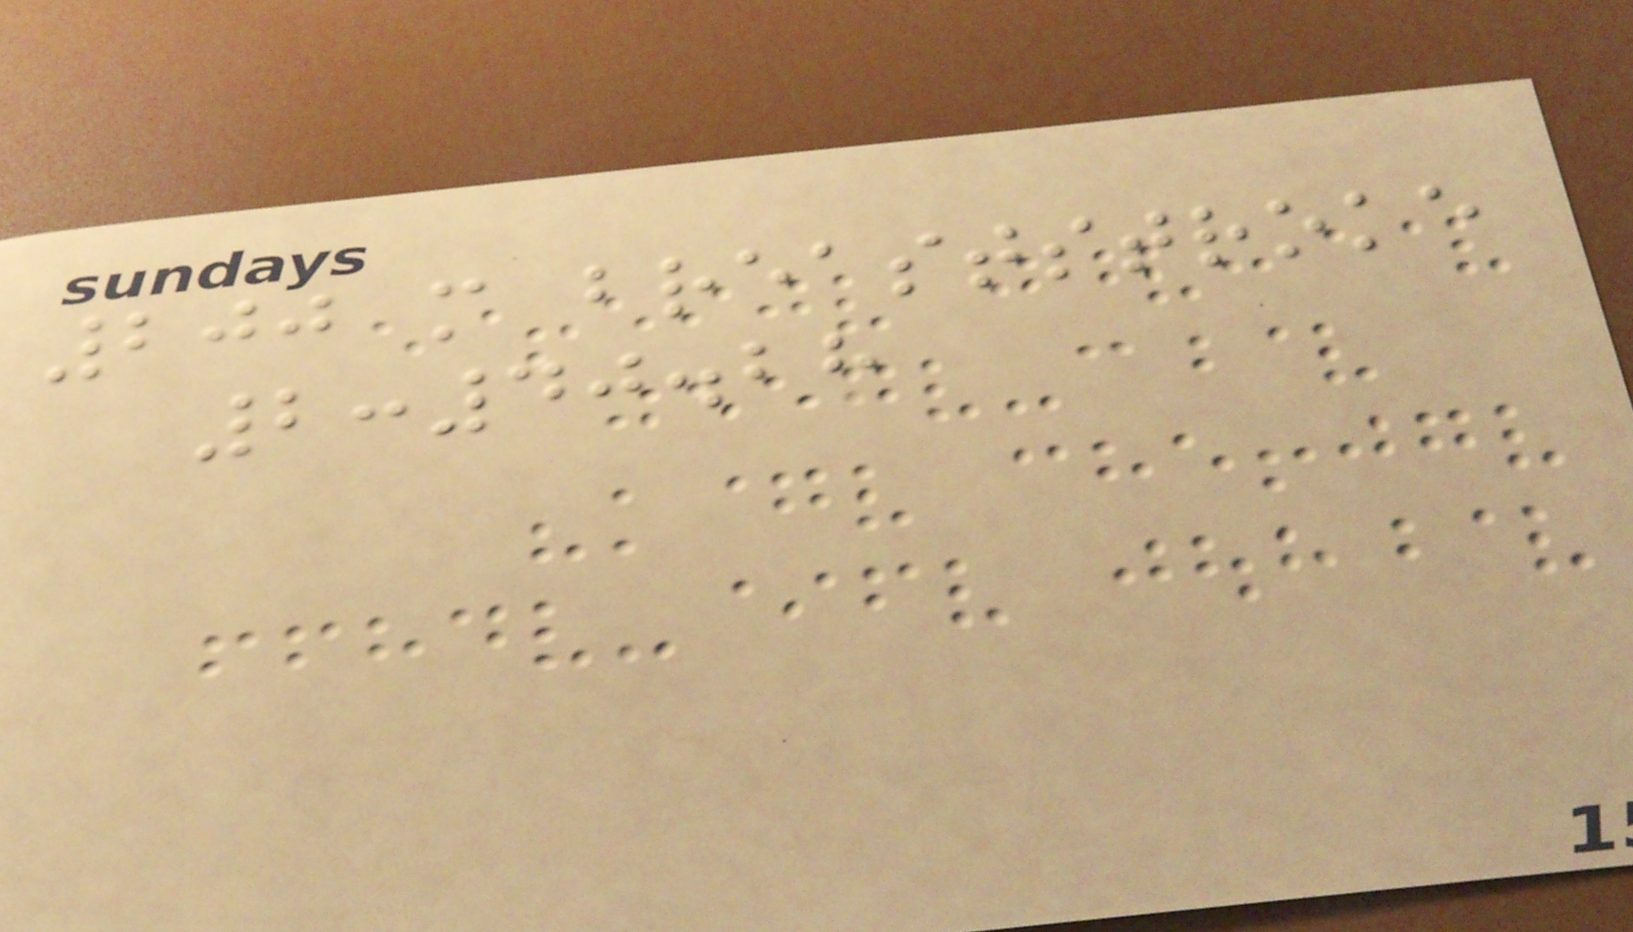200 m breaststroke
2:40.28
